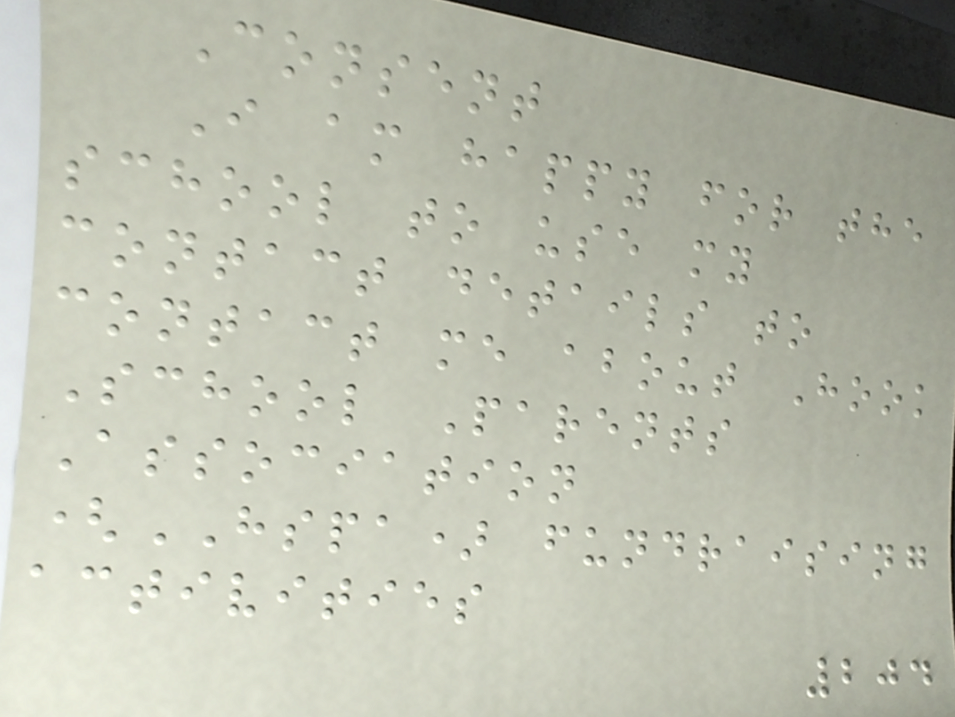Consent
I am happy for the
school to use my
contact details to
contact me about Hook
School Parents
Association
(HSPA) fundraising
activities
204
